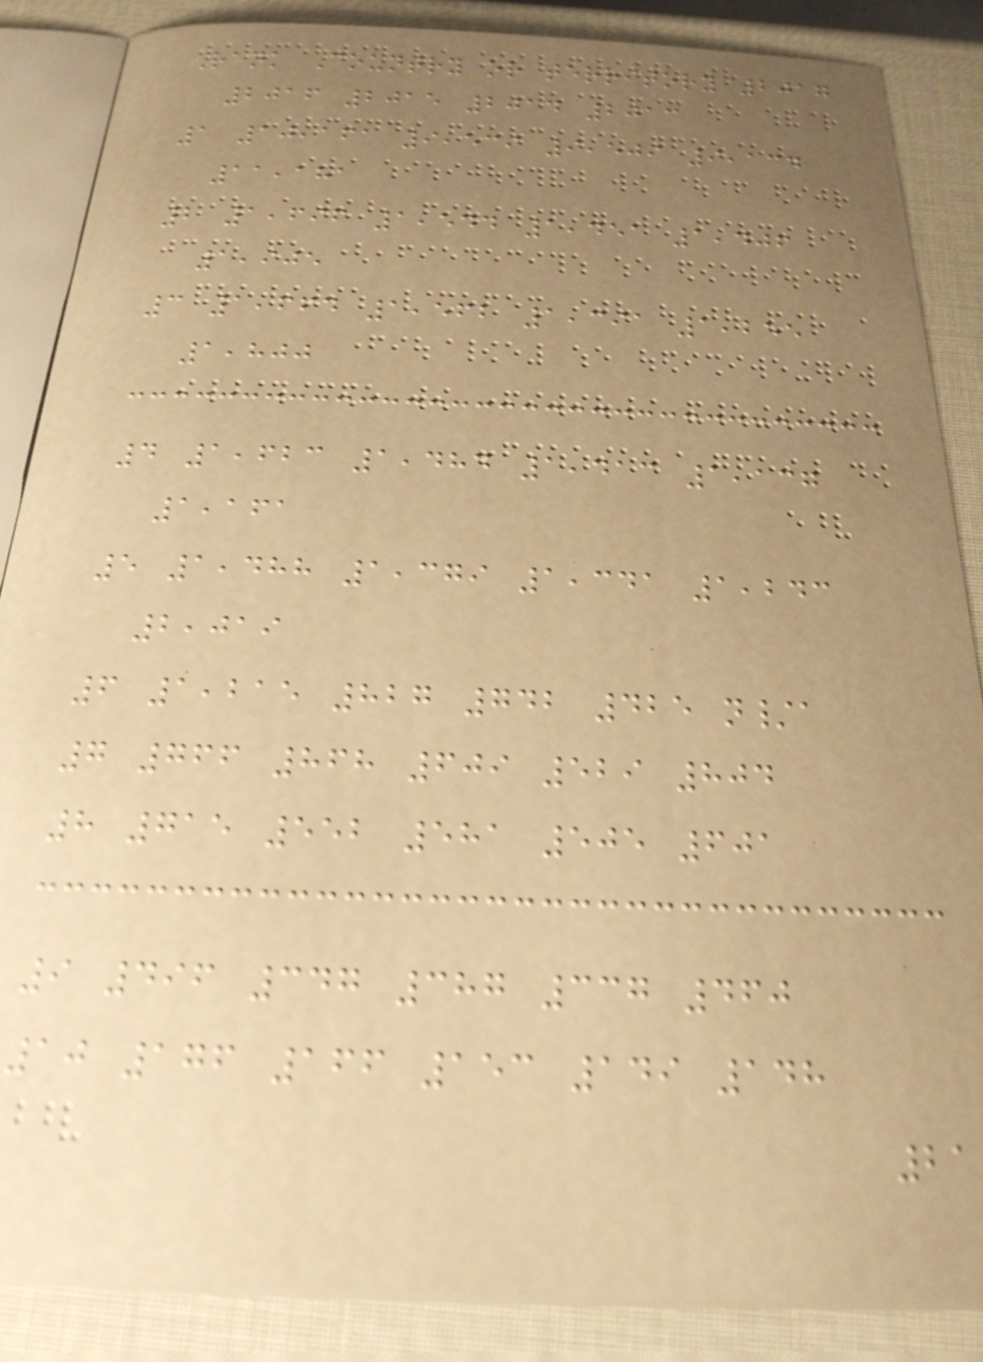Rank Country or territory 2017
2016 2015 2014 2013
1 10,161 9,539 9,509 9,134
11,181
2 1,696 1,544 1,451 1,406
1,905
3 1,664 1,562 1,391 1,255
1,800
4 1,623 1,484 1,413 1,137
1,161
5 1,488 1,379 1,341 1,243
2,019
6 1,215 827 742 425 n/a
7 766 868 609 529 804
8 715 552 581 505 601
9 496 347 387 337 460
10 176 166 153 149 148
21
